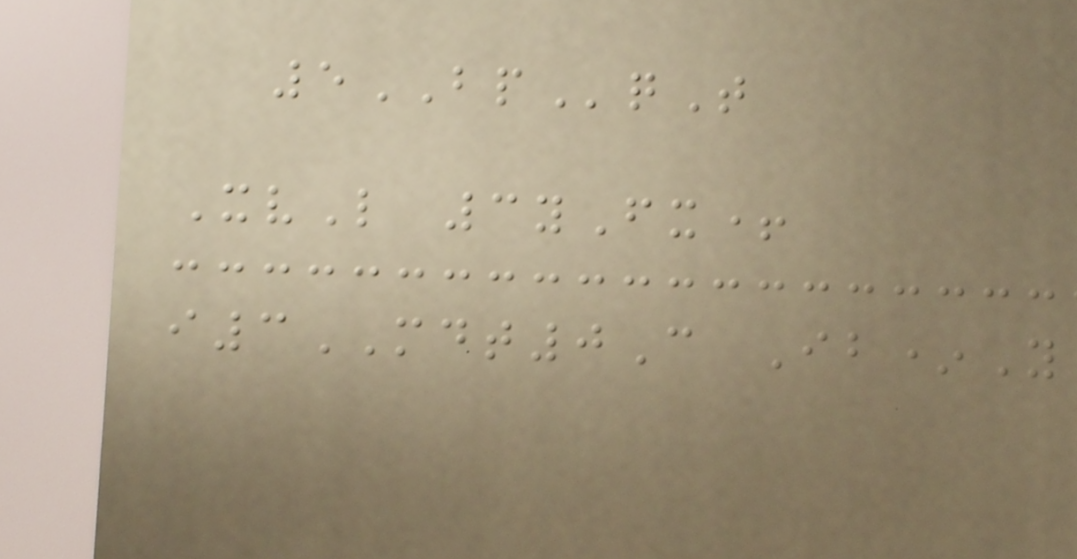5BPqT
XvL 3yFx+
i3MDT0C Ib*Y
